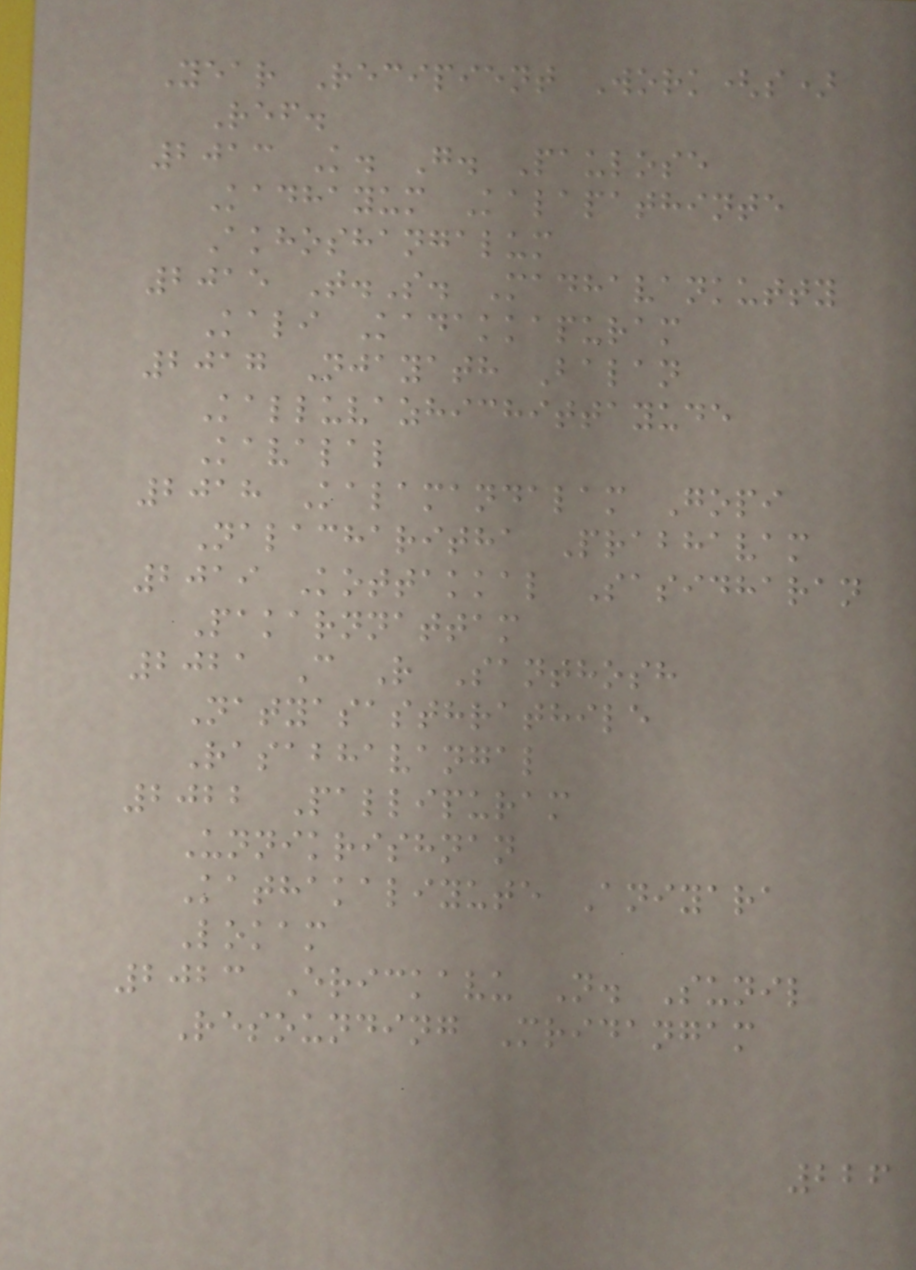Year Recipient Work(s)
Ref.
2013 K. G. Paulose
Kadhayum Kalapathinte
Akhoshangalum
2015 T.S. Madhavankutty
Kali Kadakkapuram
2017 Njayath Balan
Kalluvazhichittayude
Kavalal
2018 Kalamandalam Gopi
Nalacharitha Prabhavam
2019 Kottakkal Sasidharan
Pakarnnattam
2021 C R Santhosh
Natyasasthrathile
Rasabhavangal
2022 Pallipuram
Unnikrishnan
Kathakaliyute Aniyara
Lokam
2023 Erickavu N. Sunil
Resounding Mridangam
226
